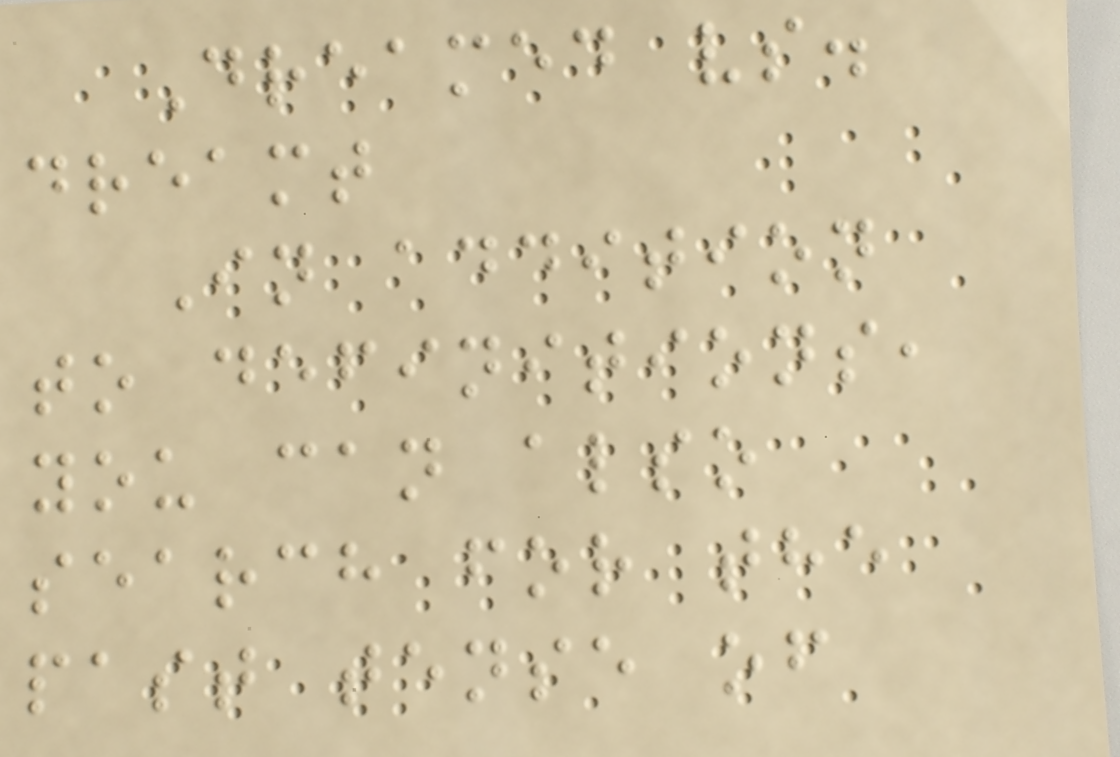Dreamed vs.
dreamt
In addition
to definitions,
you can also
search for the
past tense of
